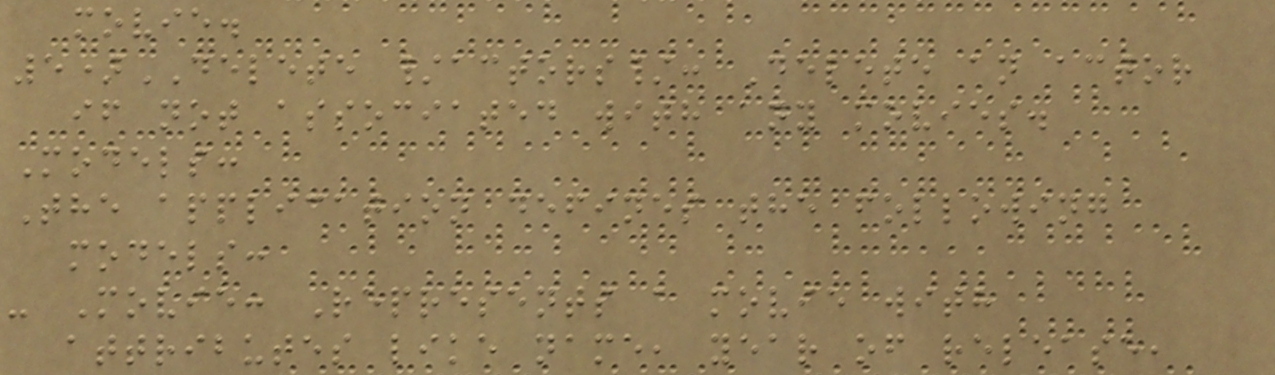movie.
5)DELETE /actors/: Delete an actor
if not associated with any movies.
Models:
The application defines the following
models:
- Movie: Represents a movie with
attributes like name, year of release,
